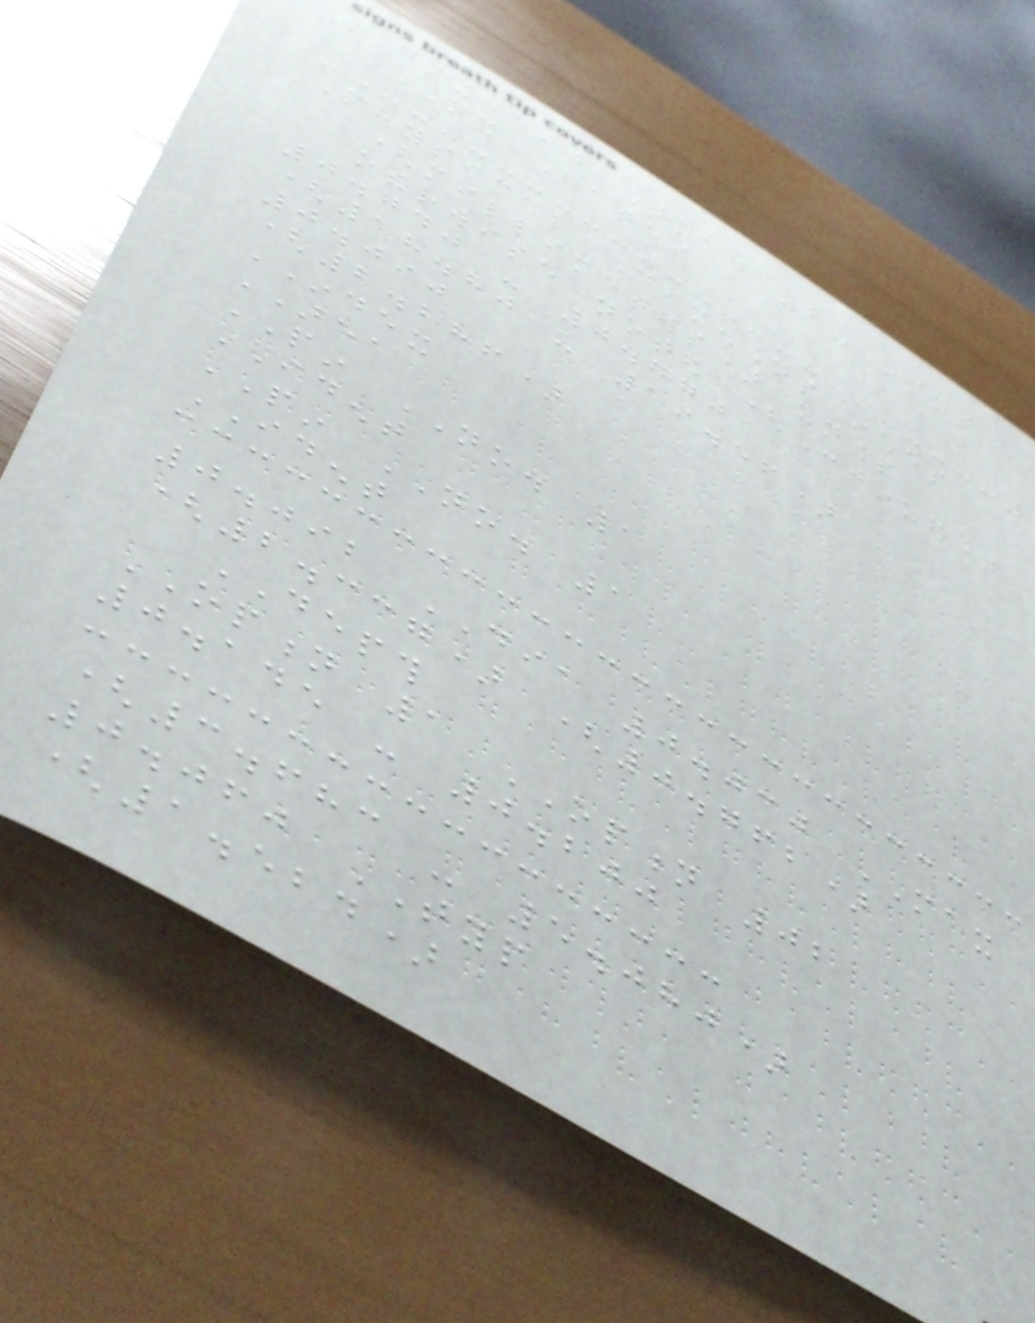DM7400 Quad 2-Input
NAND Gates
Physical Dimensions inches
(millimeters) unless
otherwise noted (Continued)
0.740 - 0.770
(18.80 - 19.56)
0.090
(2.286)
INDEX
AREA
PIN NO. 1
IDENT
PIN NO. 1
IDENT
0.092 DIA 0.030 MAX
(2.337) (0.762)
DEPTH
OPTION 1 OPTION 02
0.145 - 0.200
(3.683 - 5.080)
0.060 TYP
(1.524)
